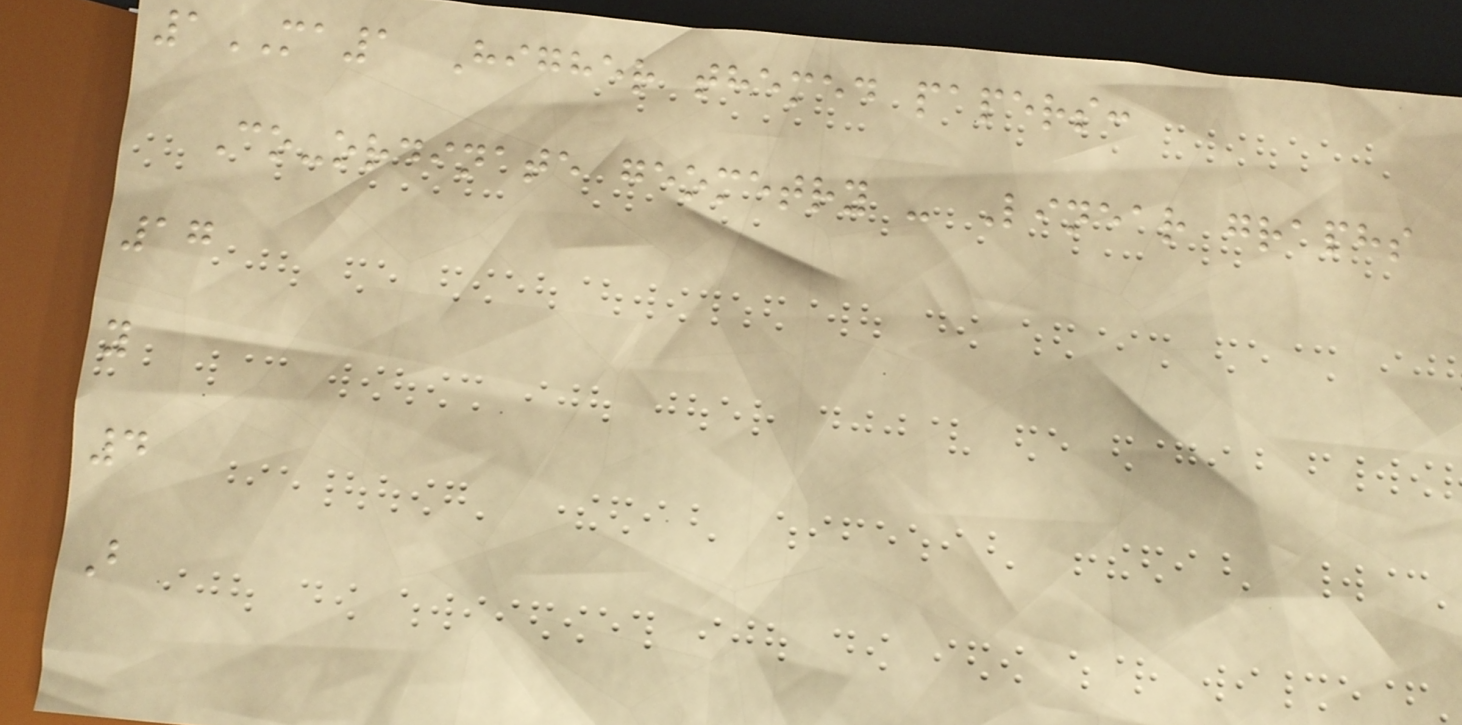1MA1 Higher themed papers:
Co-ordinate geometry - Linear graphs
17
y
4
B
